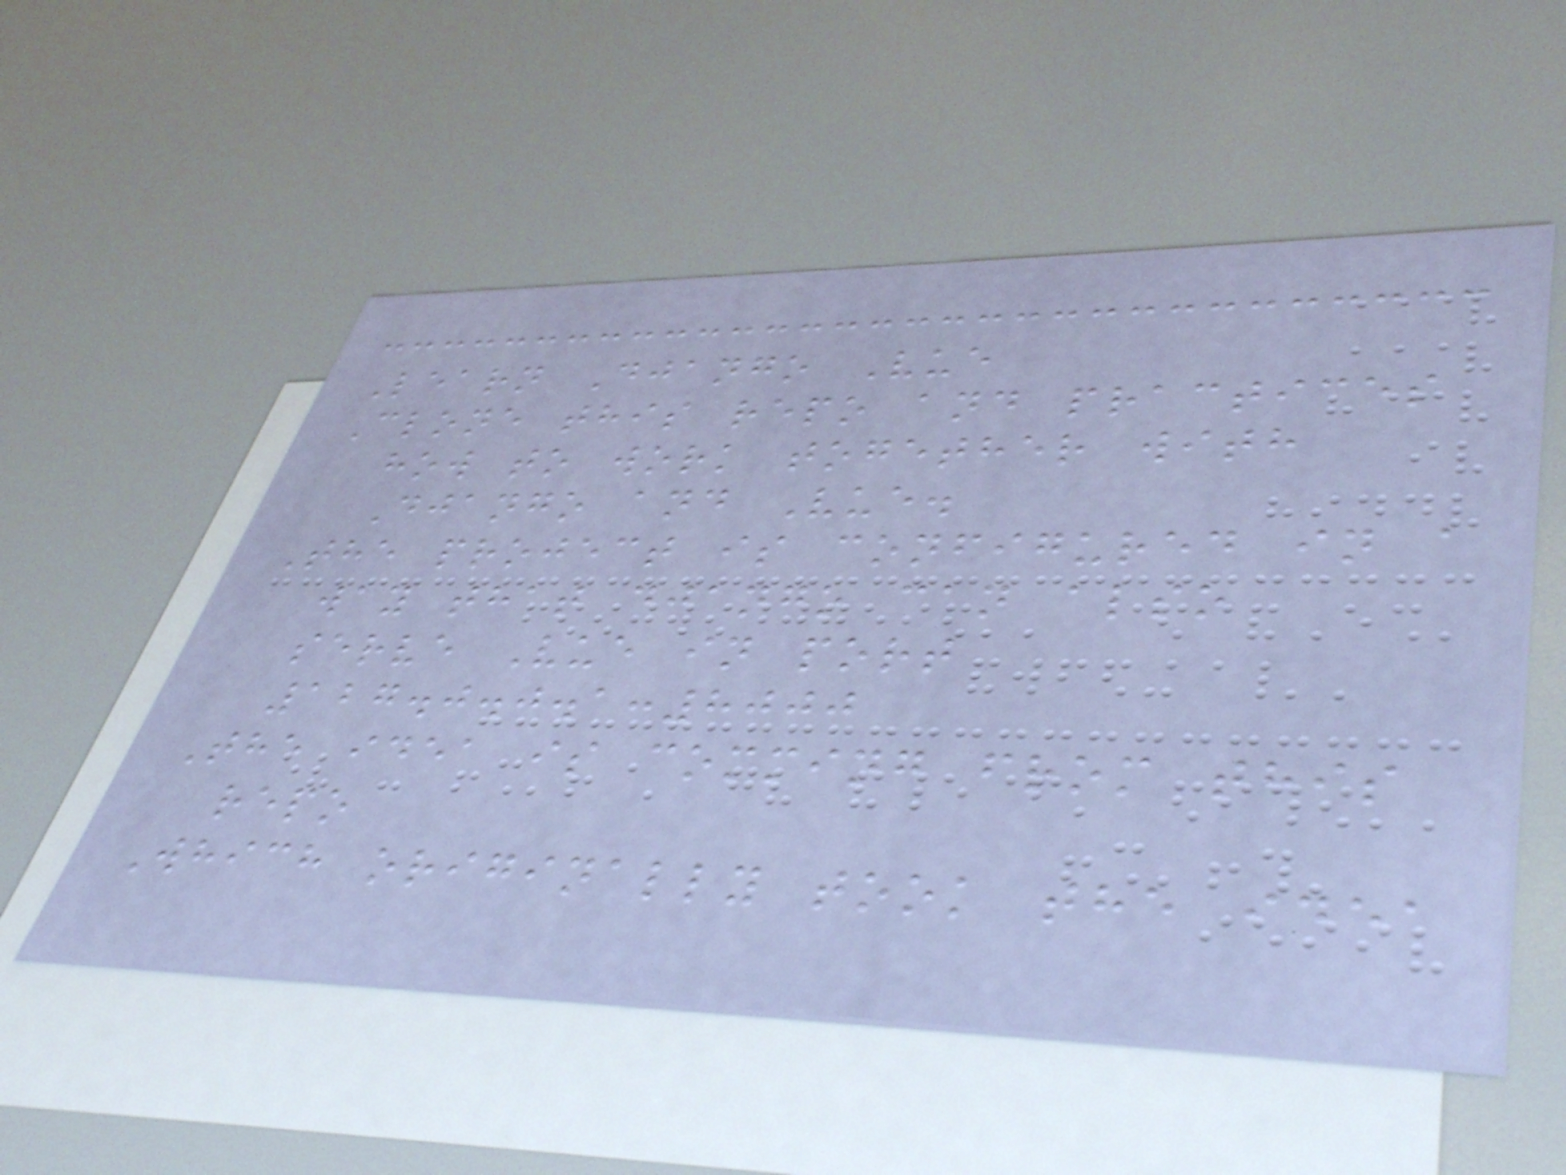Learn Django Vue
Clone this repo and practices
how to work together with
Django and Vue.
The project is configured in a
way that django can also
serve Vue in port
127.0.0.1:8000
The idea is comming from this
repo
Which originally took the idea
